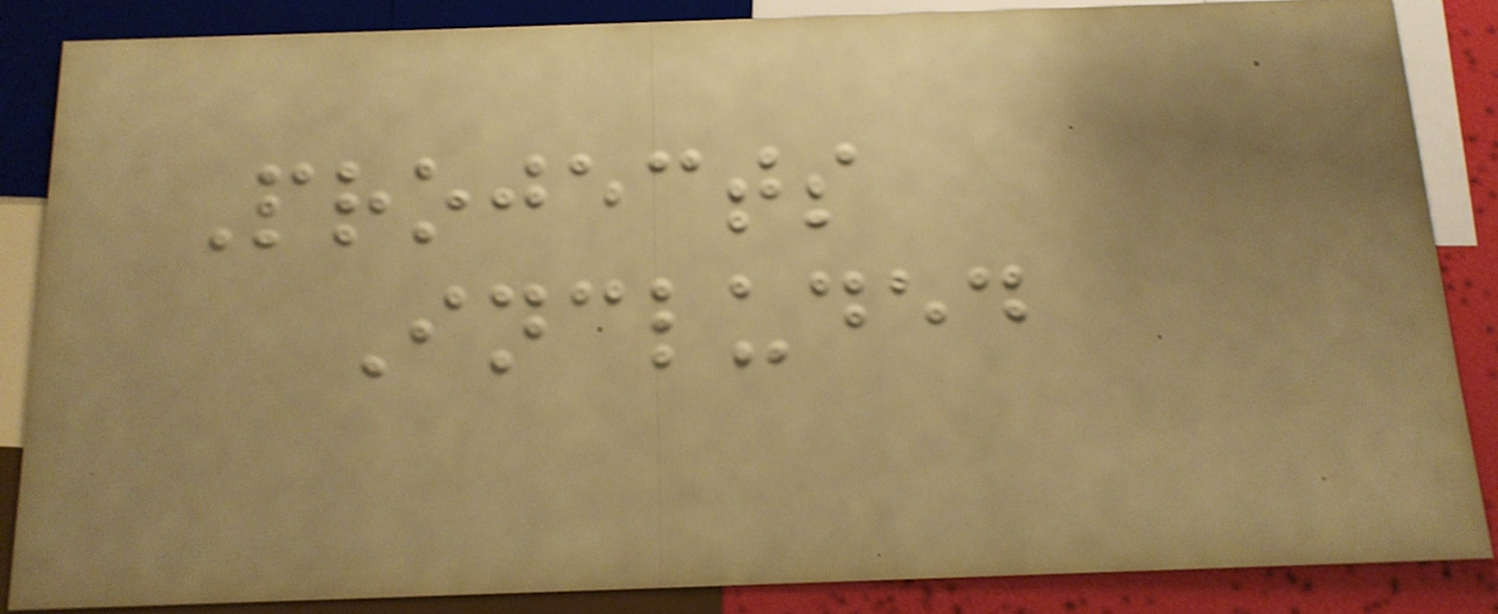Projects
Included
